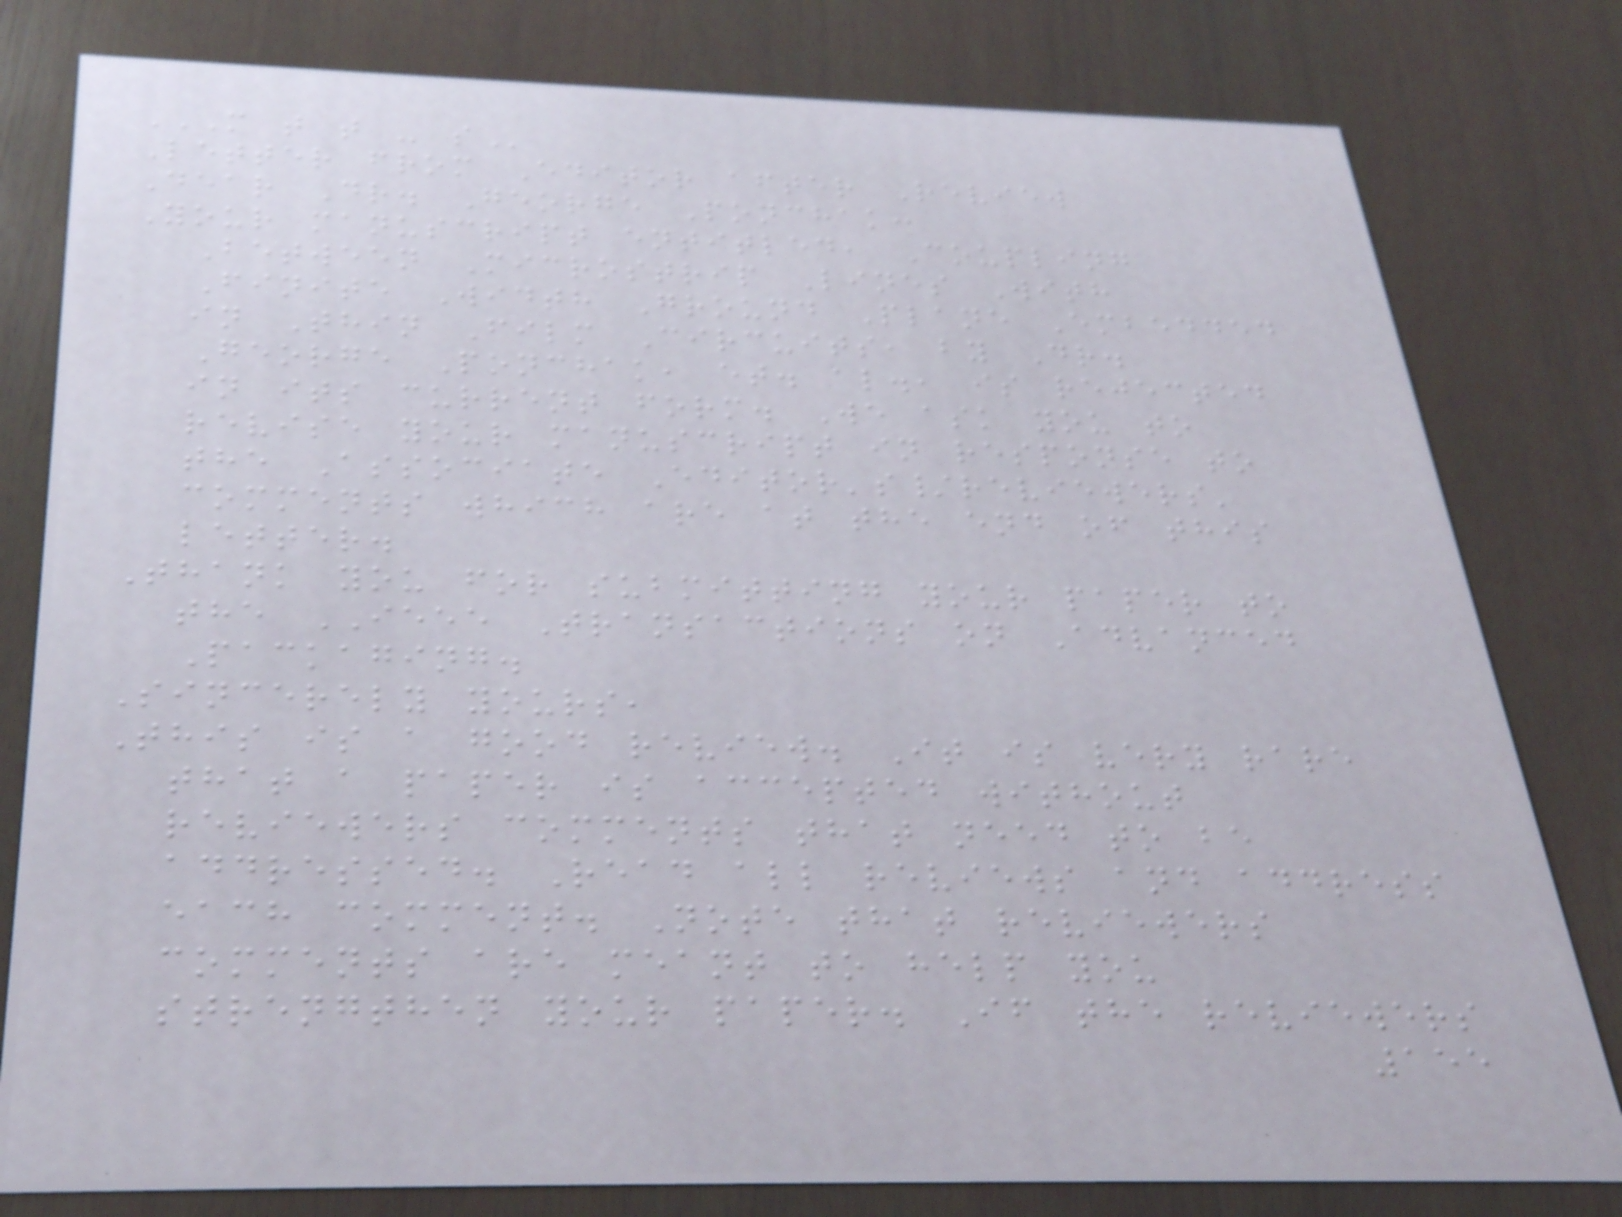M T T - S
Letter from Editor after Review
Dear Dr. George Ponchak:
Your manuscript entitled, Coupling
Between Microstrip Lines With
Finite Width Ground Plane Embedded
in Thin Film Circuits, by Dr.
George Ponchak, et. al., is rejected
in its current form. We ask you to
revise your manuscript in response to
the Associate Editor's/reviewers'
comments which are at the end of this
letter.
Thank you for submitting your paper to
the IEEE Transactions on Advanced
Packaging.
Sincerely yours,
This is a good review. It is very rare
that a paper is accepted without
reviewers comments that need to be
addressed. Read all reviews and address
each comment. Note that reviewers
comments are meant to help you
strengthen your paper. If the reviewers
155
